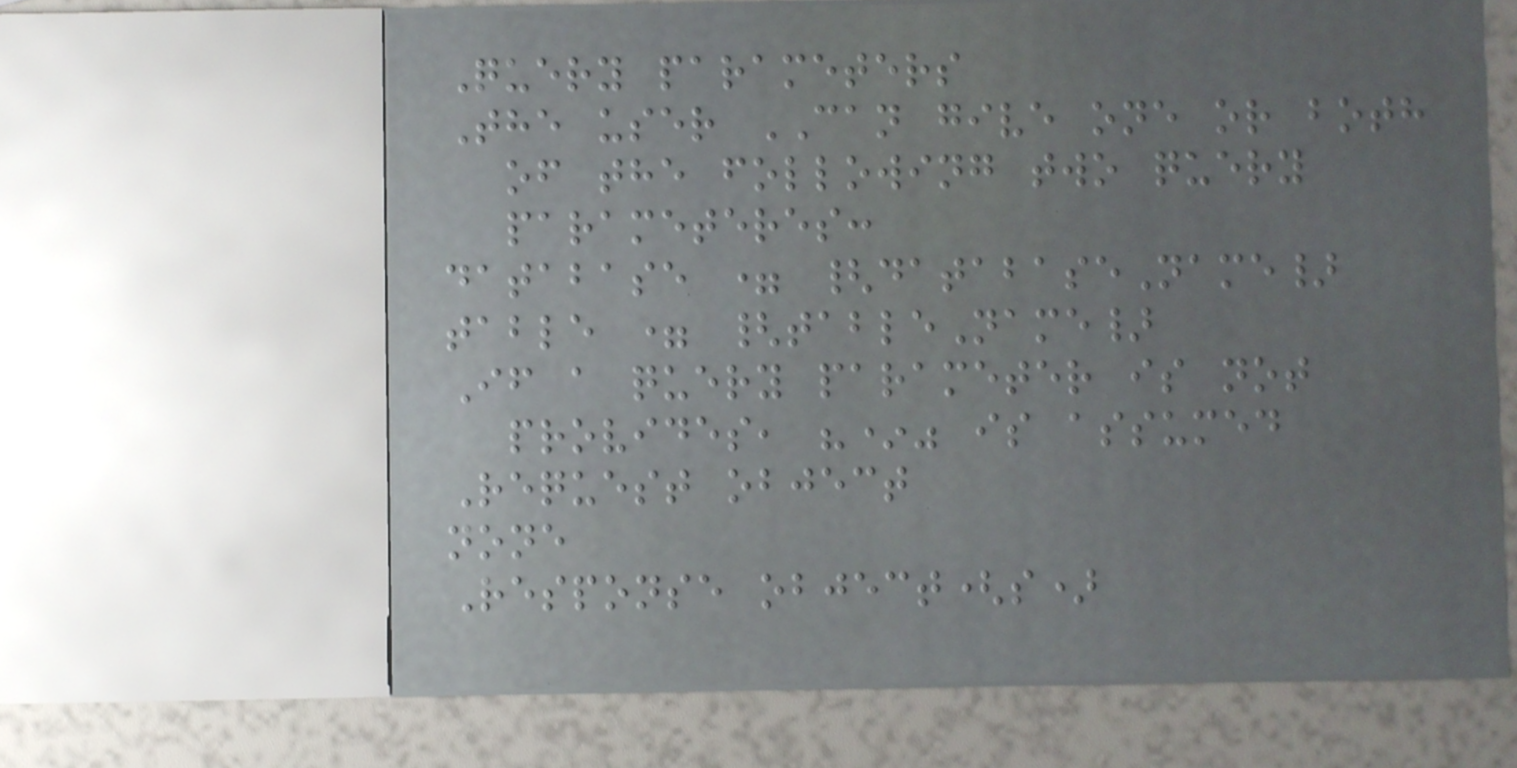Query parameters
The user CAN give one or both
of the following two query
parameteres:
database = {databaseName}
table = {tableName}
If a query parameter is not
provides, "*" is assumed
Request object
none
Response object(s)
